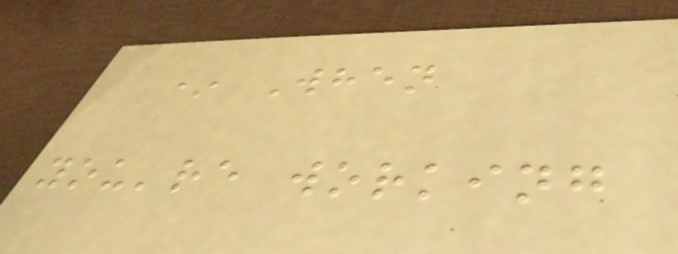* When
you're working
